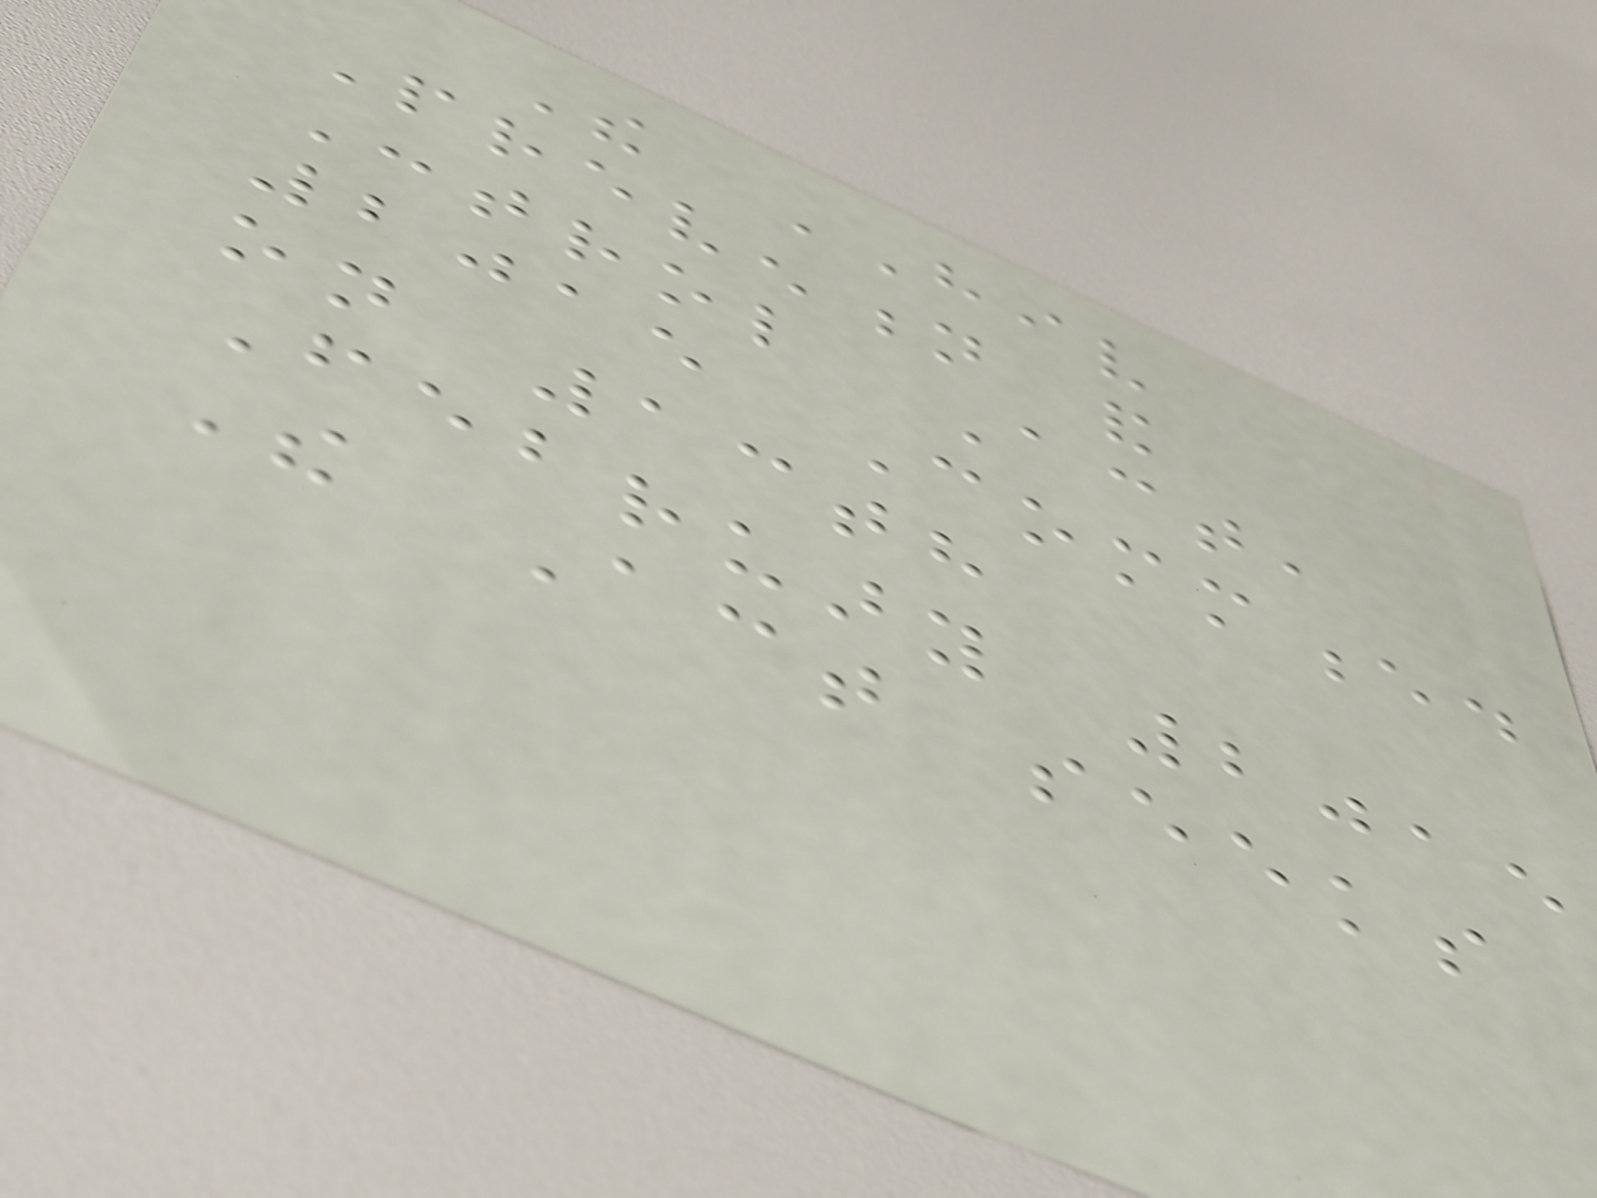The HIV
Prevention and
Control Act,
2015 Commenced
on 13th
February 2015
The Act seeks
